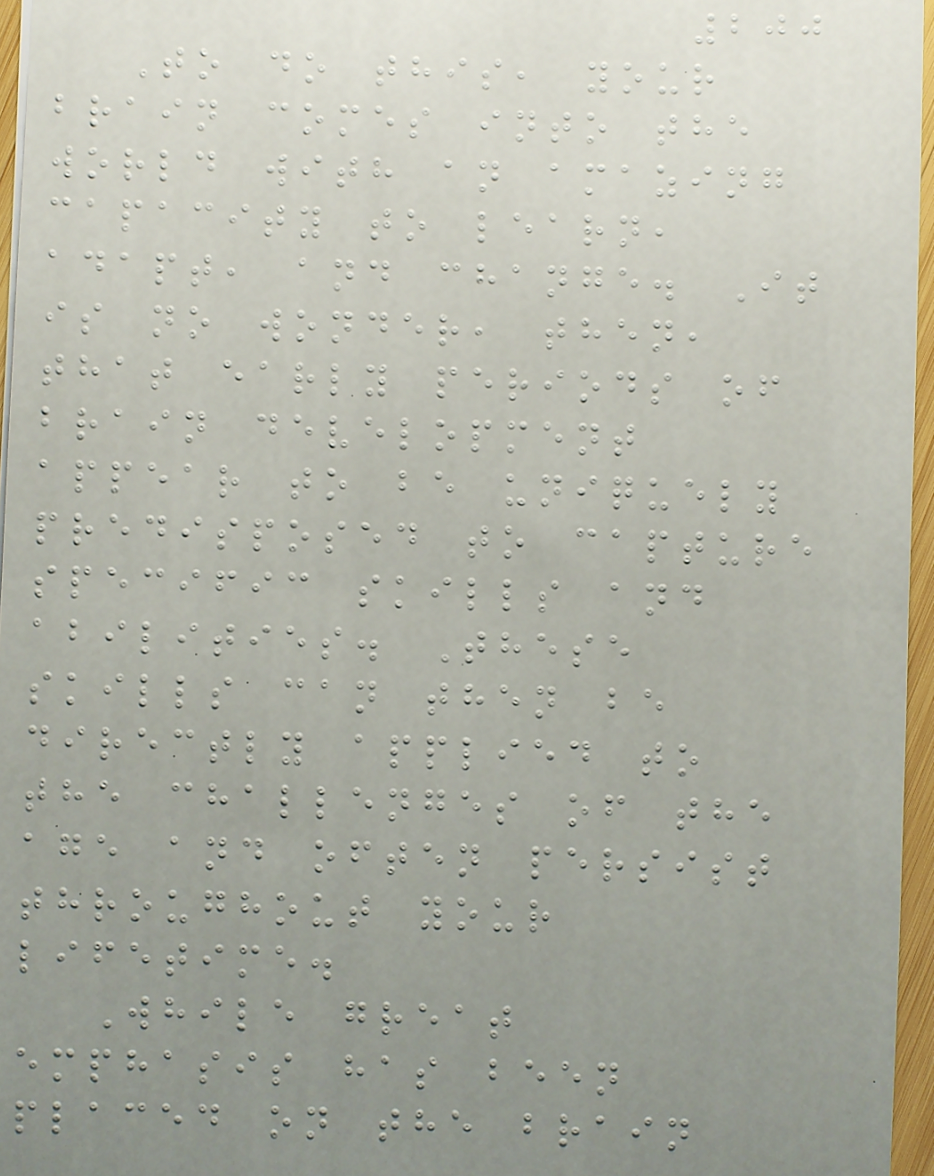200
To do this, your
brain comes into the
world with an amazing
capacity to learn,
adapt, and change. It
is no wonder, then,
that early periods of
brain development
appear to be uniquely
predisposed to capture
specific skills and
abilities. These
skills can then be
directly applied to
the challenges of the
age and often persist
throughout your
lifetime.
While great
emphasis has been
placed on the brain
